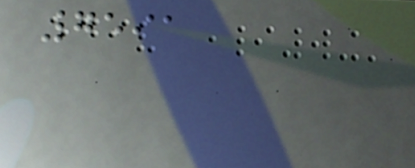7591
